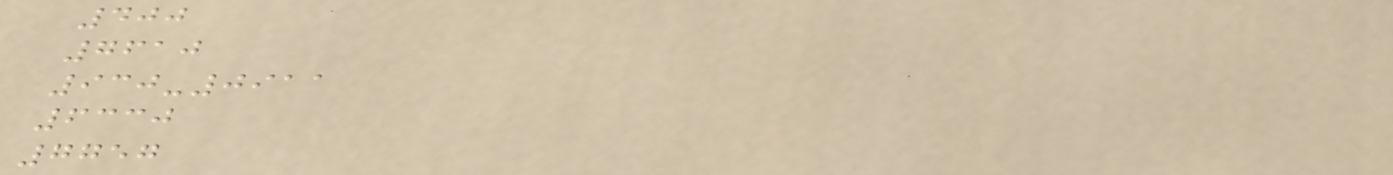400
7610
930-0911
6330
7757
